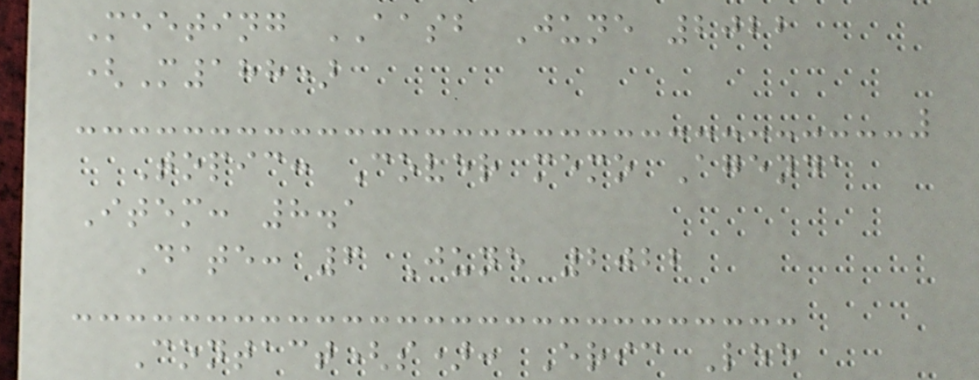Meeting AASB June 2022
(M188)
Topic: Cover memo Agenda
Item: 8.1
Date: 6 June 2022
Contact(s): Eric Lee
